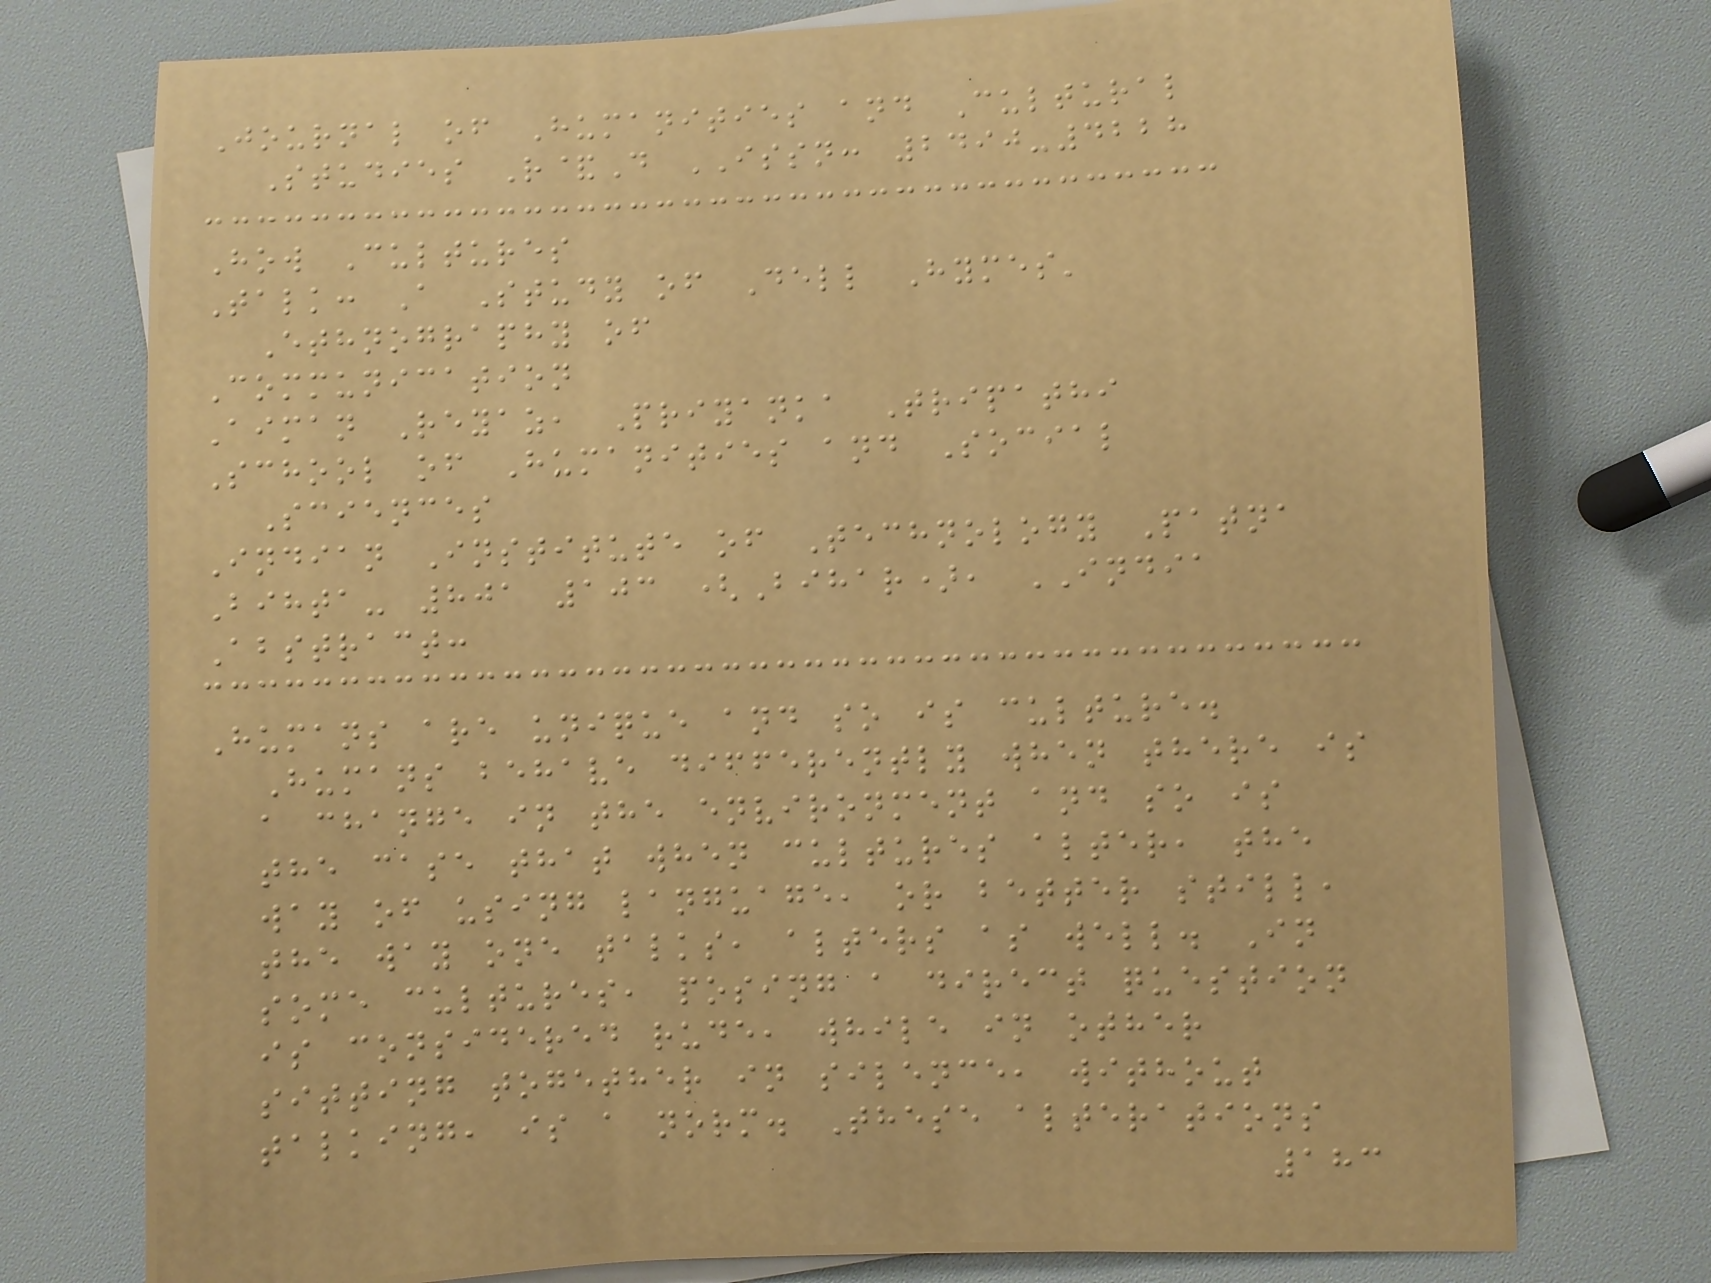Journal of Humanities and Cultural
Studies R&D ISSN: 2490-4228
How Cultures
Talk: A Study of Dell Hymes'
Ethnography of
Communication
Aiman Reyaz, Priyanka Tripathi
School of Humanities and Social
Sciences
Indian Institute of Technology Patna
Bihta- 801 103 (Bihar), INDIA
Abstract:
Humans are unique and so is culture.
Humans behave differently when there is
a change in the environment and so is
the case that when cultures alter, the
way of using language, or better still,
the way one talks, alters as well. In
some cultures, posing a direct question
is considered rude, while in other
sitting together in silence, without
talking, is a norm. These alterations
183
